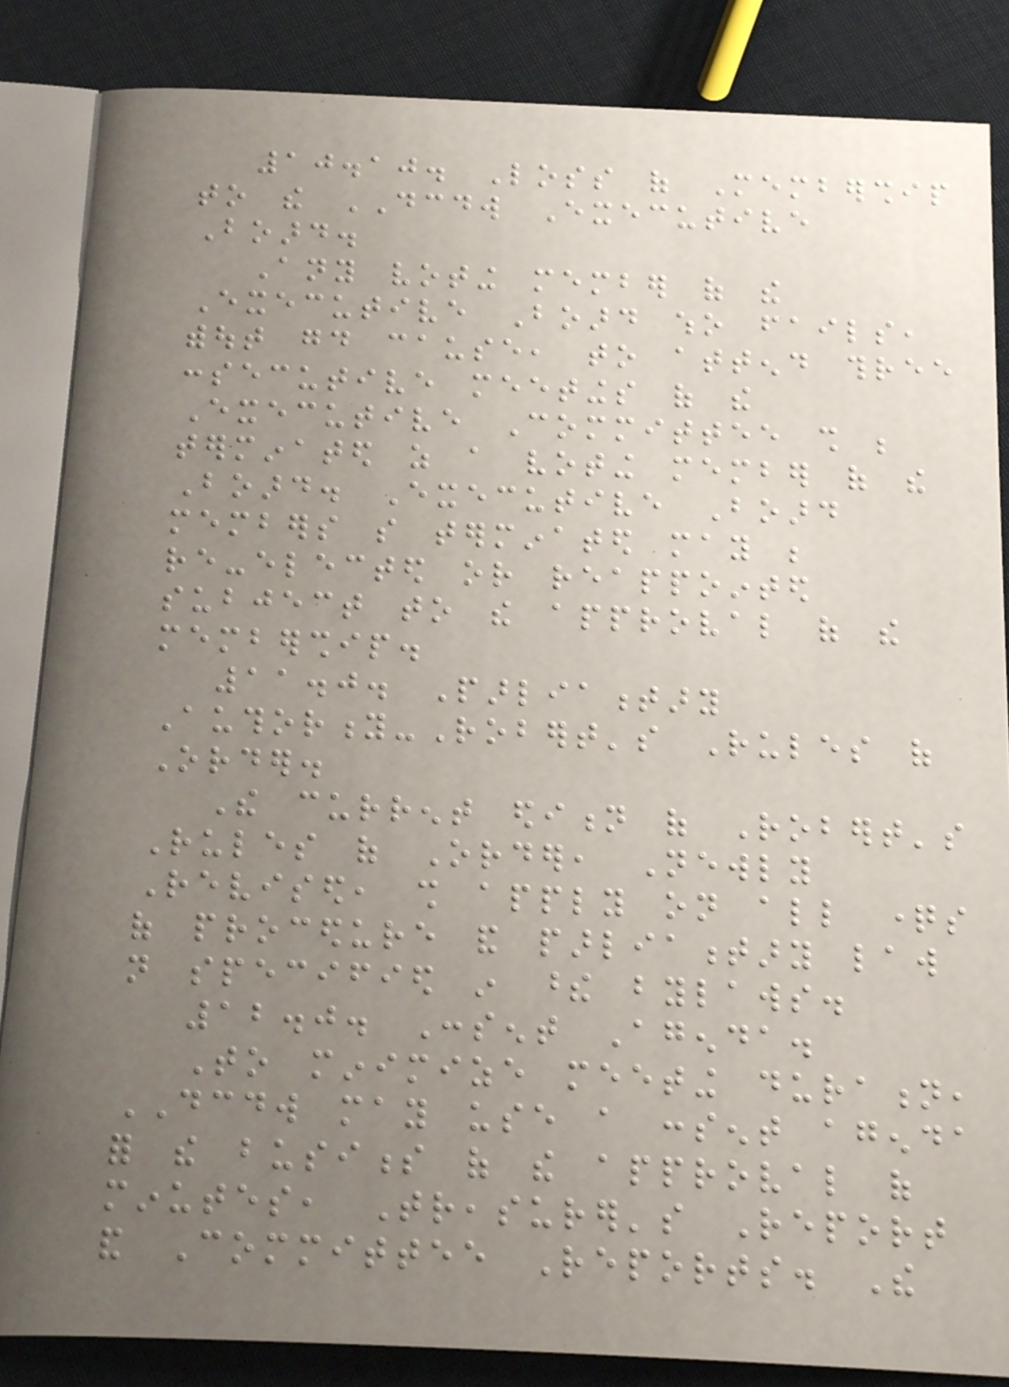10.10. Loss of Membership
to the DCDW Executive
Board.
Any voting member of the
Executive Board who fails,
without good cause, to attend three
consecutive meetings of the
Executive Committee shall be
terminated as a voting member of the
Board. Executive Board
members so terminated may be
re-elected or reappointed
subject to the approval of the
membership.
11.0. Parliamentary
Authority-Robert's Rules of
Order.
The current edition of Robert's
Rules of Order, Newly
Revised, shall apply on all questions
of procedure and parliamentary law
not specified in these bylaws.
12.0. Consent Agenda.
To minimize meeting duration,
DCDW may use a consent agenda
for the business of the approval of
minutes, Treasurer's Report
and Committee Reports. The
